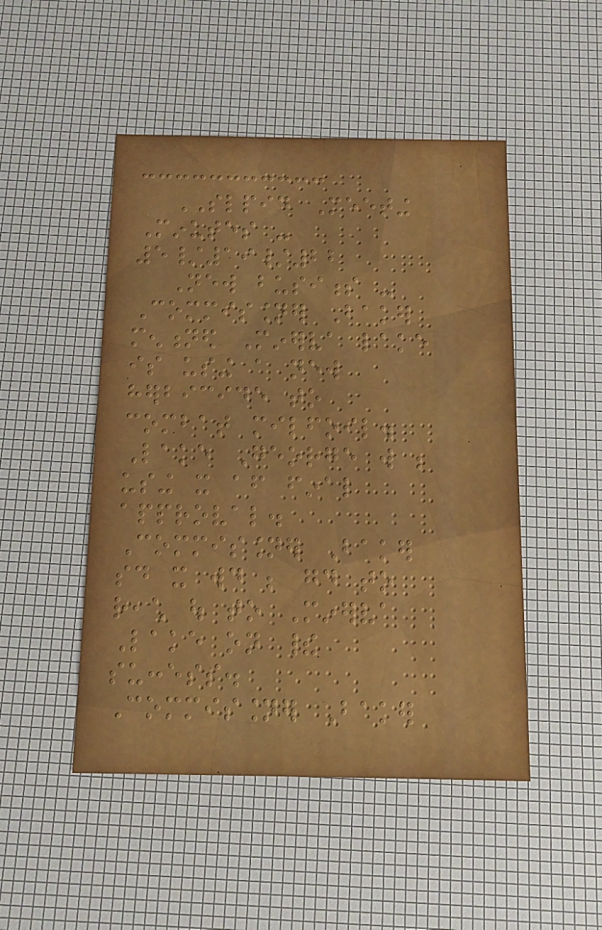SLPID Meeting
Minutes -
5/19/22
New business -
Commissioner Baker
mentioned Minerva lake
is using a new
herbicide to
combat milfoil.
Lake George will be
using it after final
approval.
Commissioner Baker
said it would be good to
reach out to Minerva
Lake on their
success.
Commissioner Baker
